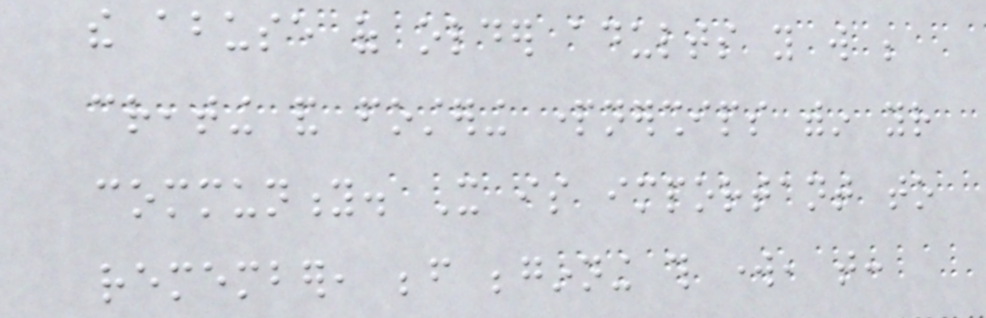the abuse of older adults you will be
creating and fostering partnerships within your
community. It is important to
remember, before beginning this work, that:
